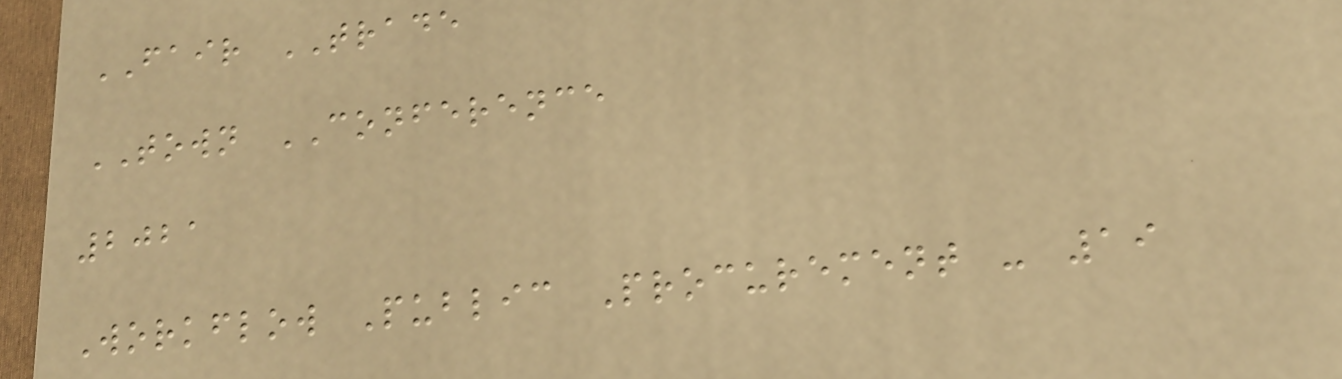FAIR TRADE
TOWN CONFERENCE
2021
Workflow Public Procurement - 19
